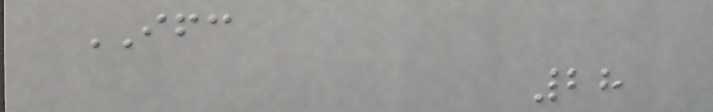IFC
28
